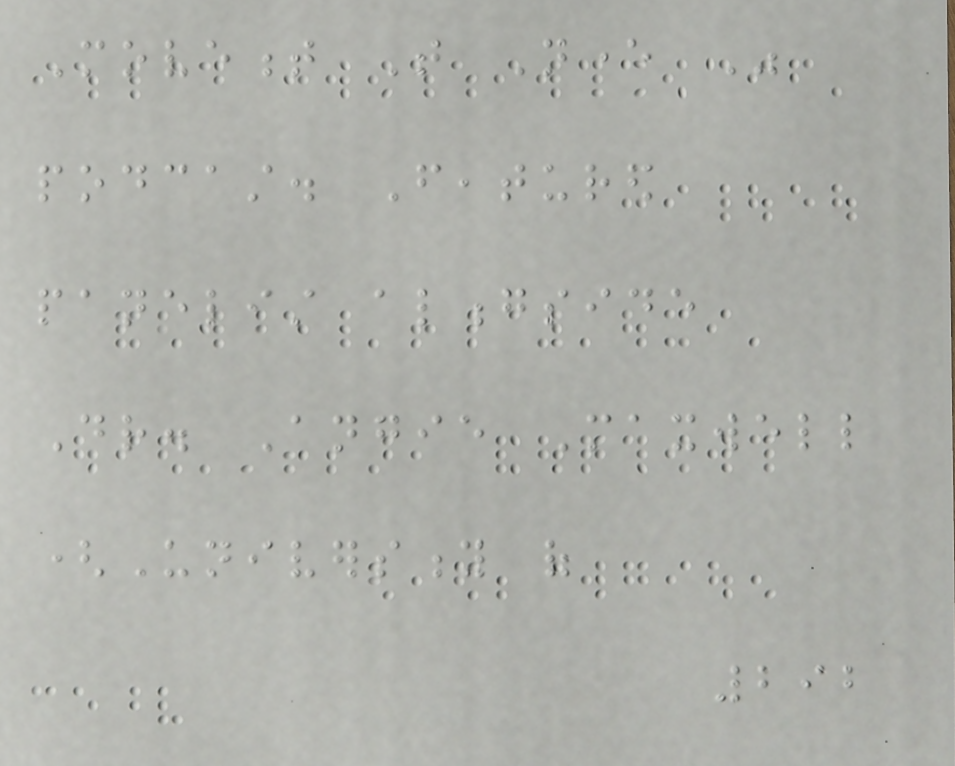Movement That Never Was
podcast. Featured
panelist alongside
Dr. Angie Maxwell
(University of
292
